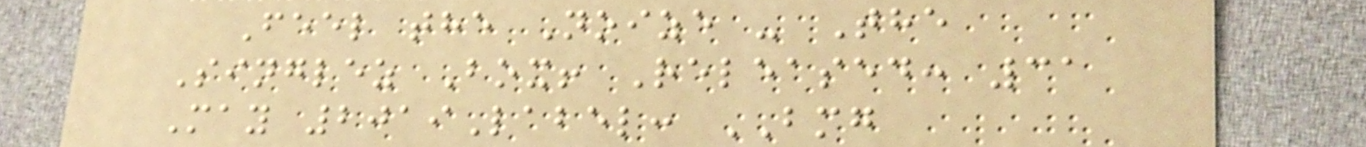Feel the Noize - The
Singlez Box! Released: 31
May 2019Label: BMG
